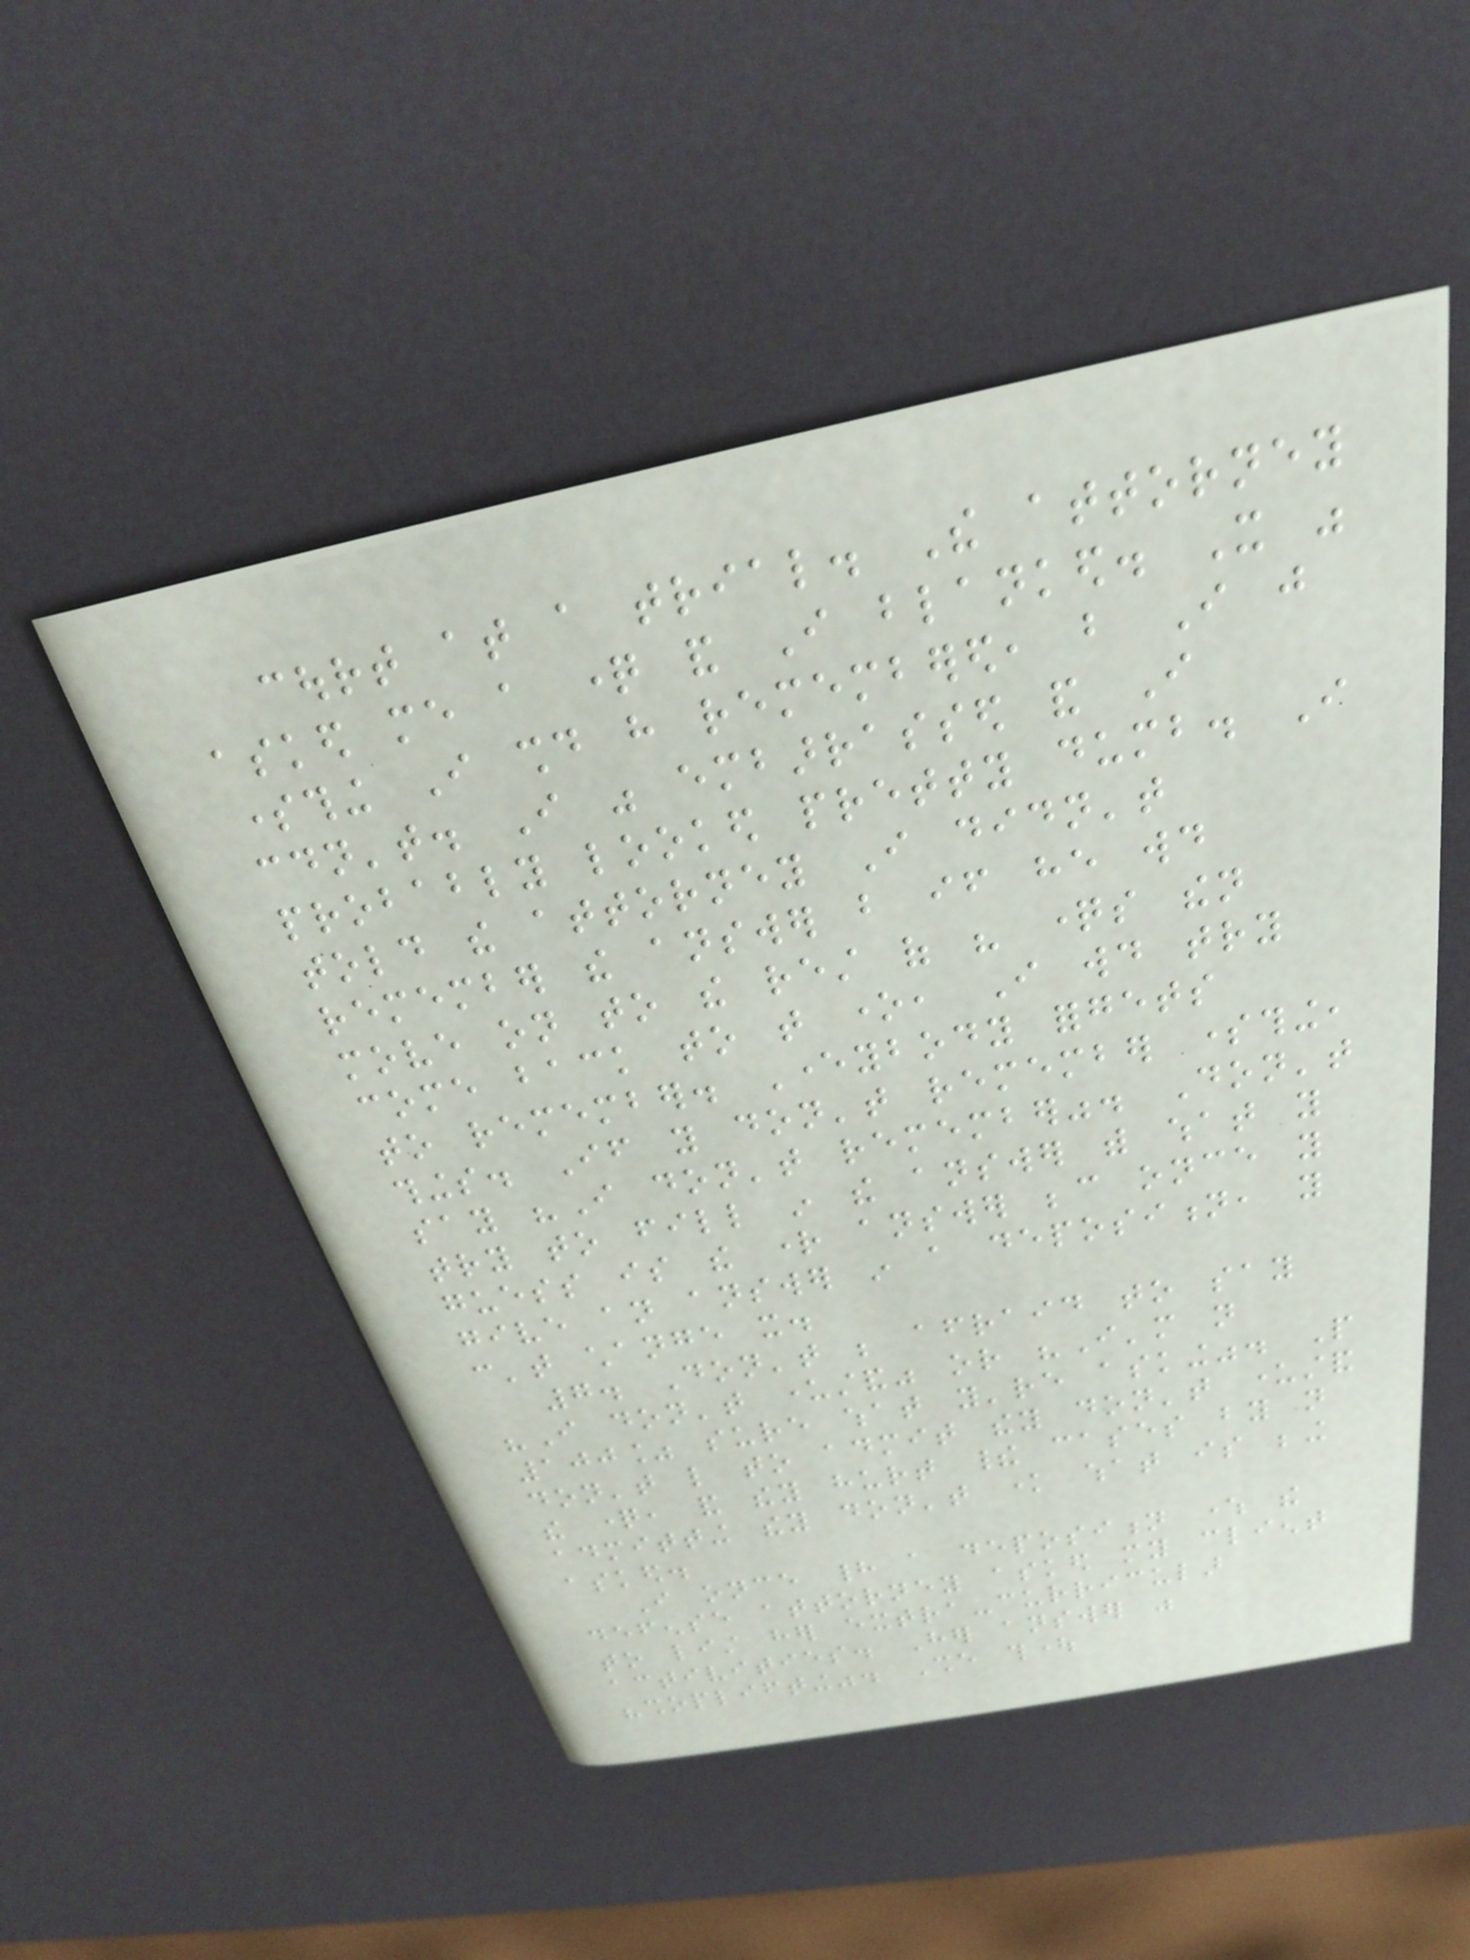court at a trial. The attorney
asked me a question and I blanked. It was
something I should have remembered, but I just
couldn't. I was embarrassed and I
probably looked pretty dumb. I
told the attorney I didn't
remember the answer but if he would
move on to the rest of his questions then
come back to that one, I would try
to remember. Everybody forgets
things. If you don't remember something,
say "I don't remember". Don't
try to fill in the answer with what you
guess is the right answer because once you
give an answer in a deposition, you
can't change it.
7. Don't be afraid to say
"I don't understand" or "I'm not
100% sure what you're asking". People
don't like to admit they don't understand
the question, and they hurt their cases by not
admitting they don't know what is being
asked.
I once had a deposition where the
defense attorney asked my client
to list her extra-curricular
activities. Her answer was
"shoplifting". She thought
